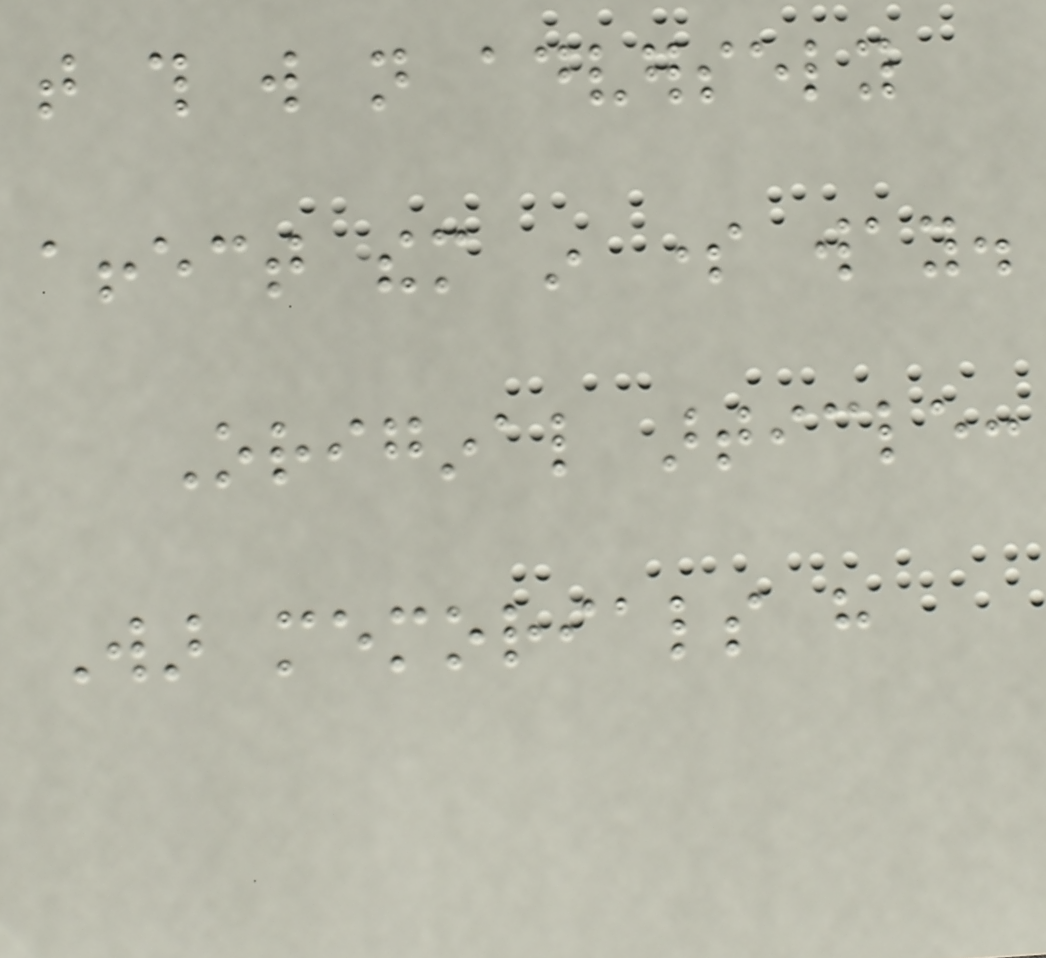that this will not adversely
affect them in some way.
Original article:
War memorials have
